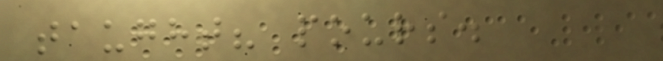taught? pours.
